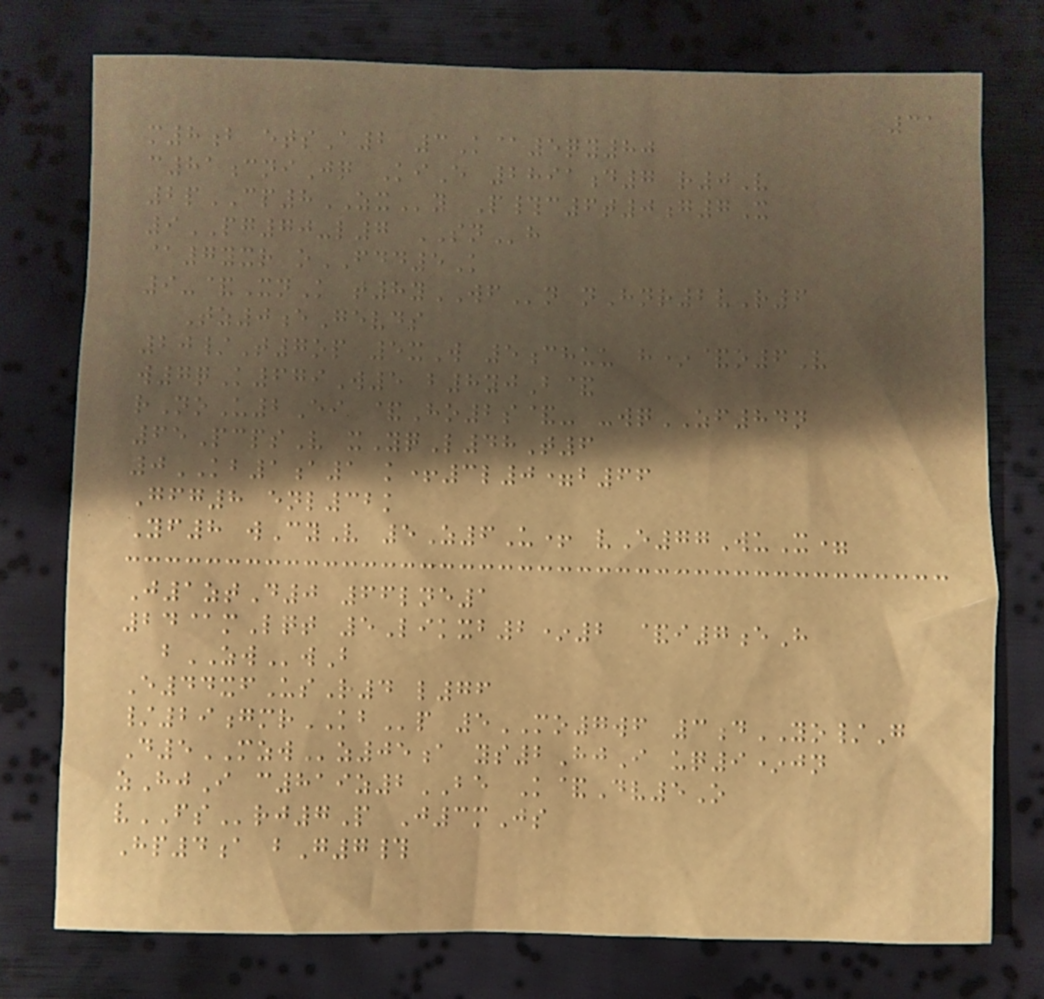31
m8b etsA2 3K@5qy80
c81cniJq KiE 2891d7 r0V
2pCP8ZXy P#c6t0g7X
9PG70-l7 SNh
@7yxr oFDD5K
9-&XnK t8yWFn nHnr2vR6
Tz0eGevds
20/T7op 5xW 5chuu h*&o6V
w7qK679W5 b8yjB&
rNoU2Ei &Ho2s&- -wqZF84n
65PcpsV xYqL48T6
0KB1a1 k+3l0=b66
Gfg8 enl32k
Yf8 wCyV 5Z6U+ vE77WuX=
J1ztD0 66lne1
24@mLqt 5Likxb2*2 &i7eH
bZWwB
E44xfUsR4 l76
/29gmrKBp 5MO7wf 3dYO/G
D5MZWz05a ys2HjI uq9*jn
zHjI c819z2BE K&Dv5O
vFSrj7P J3mJs
Hp4a bG7#
